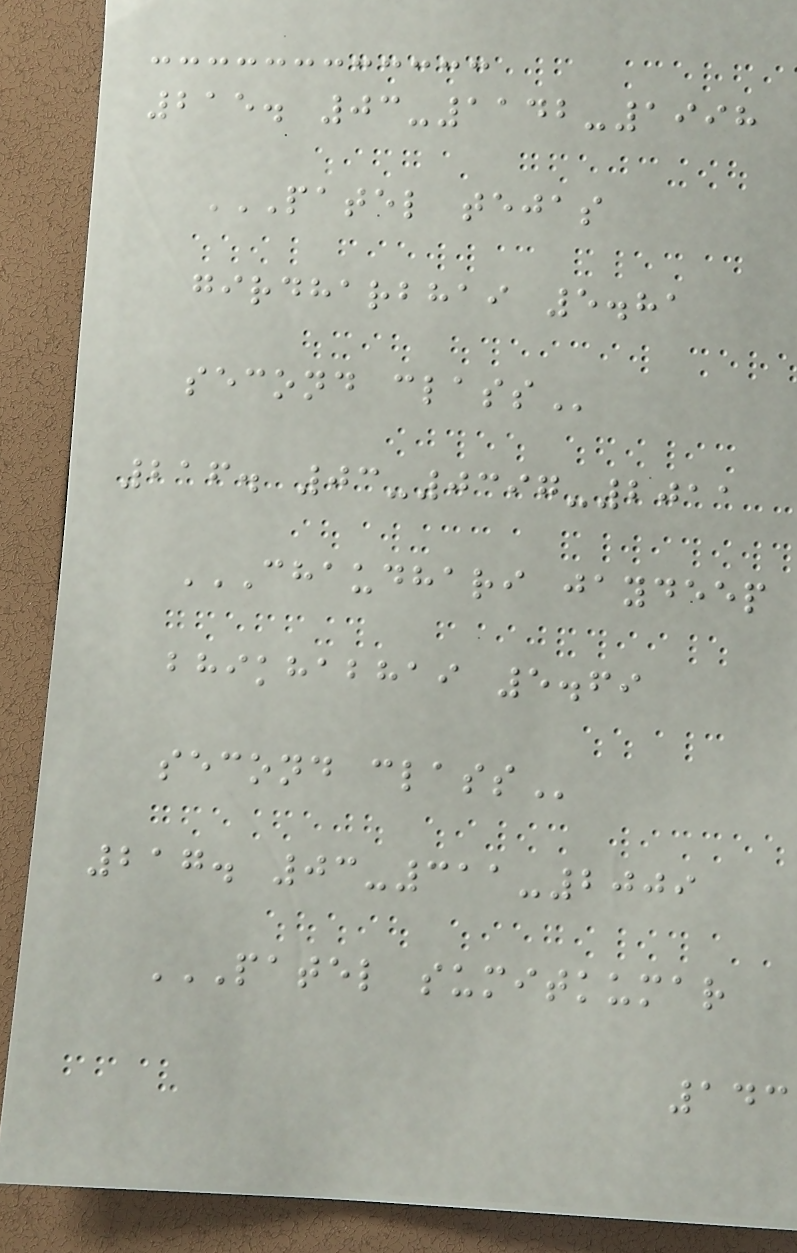215. 03-1142-1998
PATEL TEJAS
GIRDHARBHAI 5.81
SECOND CLASS
216. 03-0397-2011
CHAUDHARI JAYDEEP
BHIKHABHAI 5.69
SECOND CLASS
217. 03-311-2009
PATEL SUMITKUMAR
143
